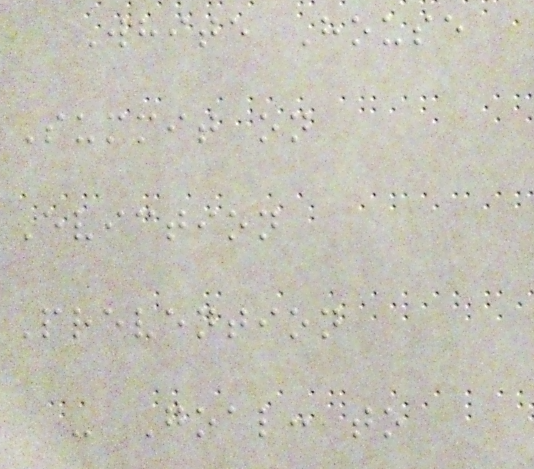White House
Summit on
Eviction
Prevention
- Goal: to
